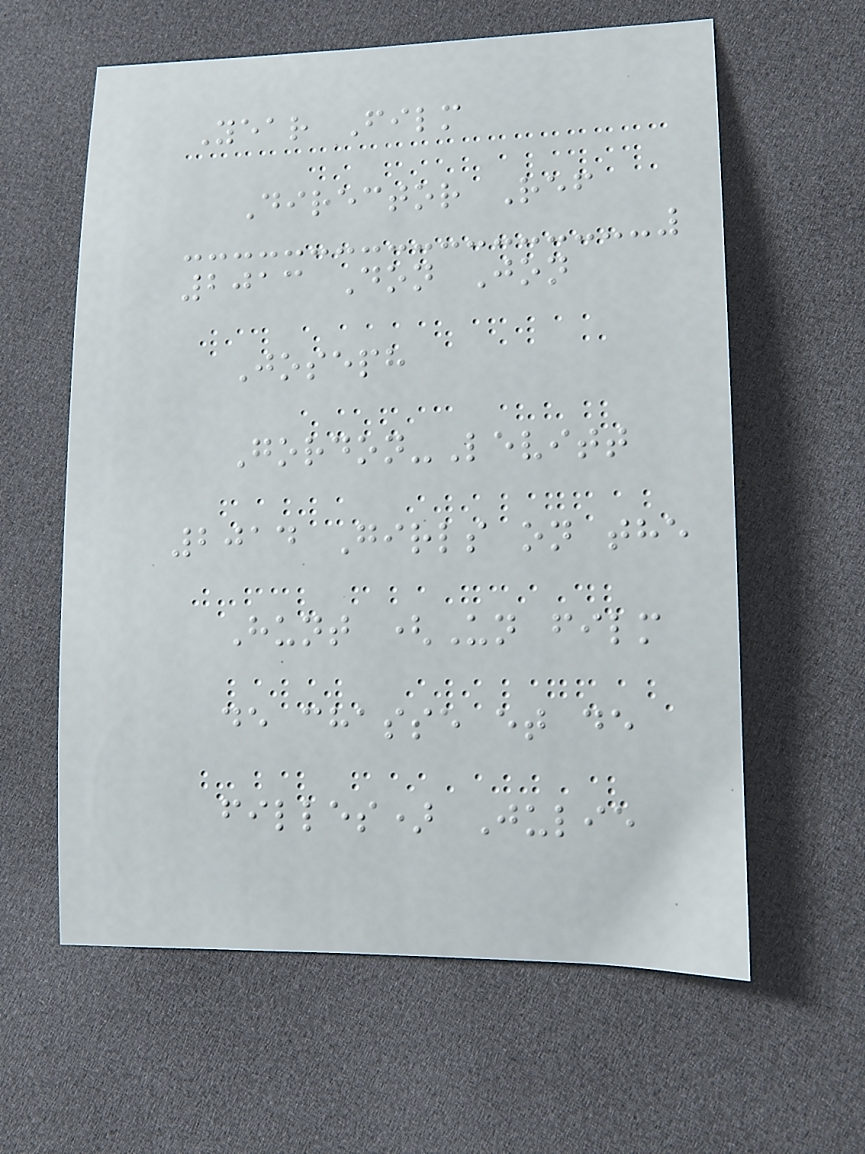Year Film
Director Ref
2013 Don Jon
Joseph
Gordon-Levitt
2014 Girls on the
Hunt (Un film
de chasse et de
filles) Julie
